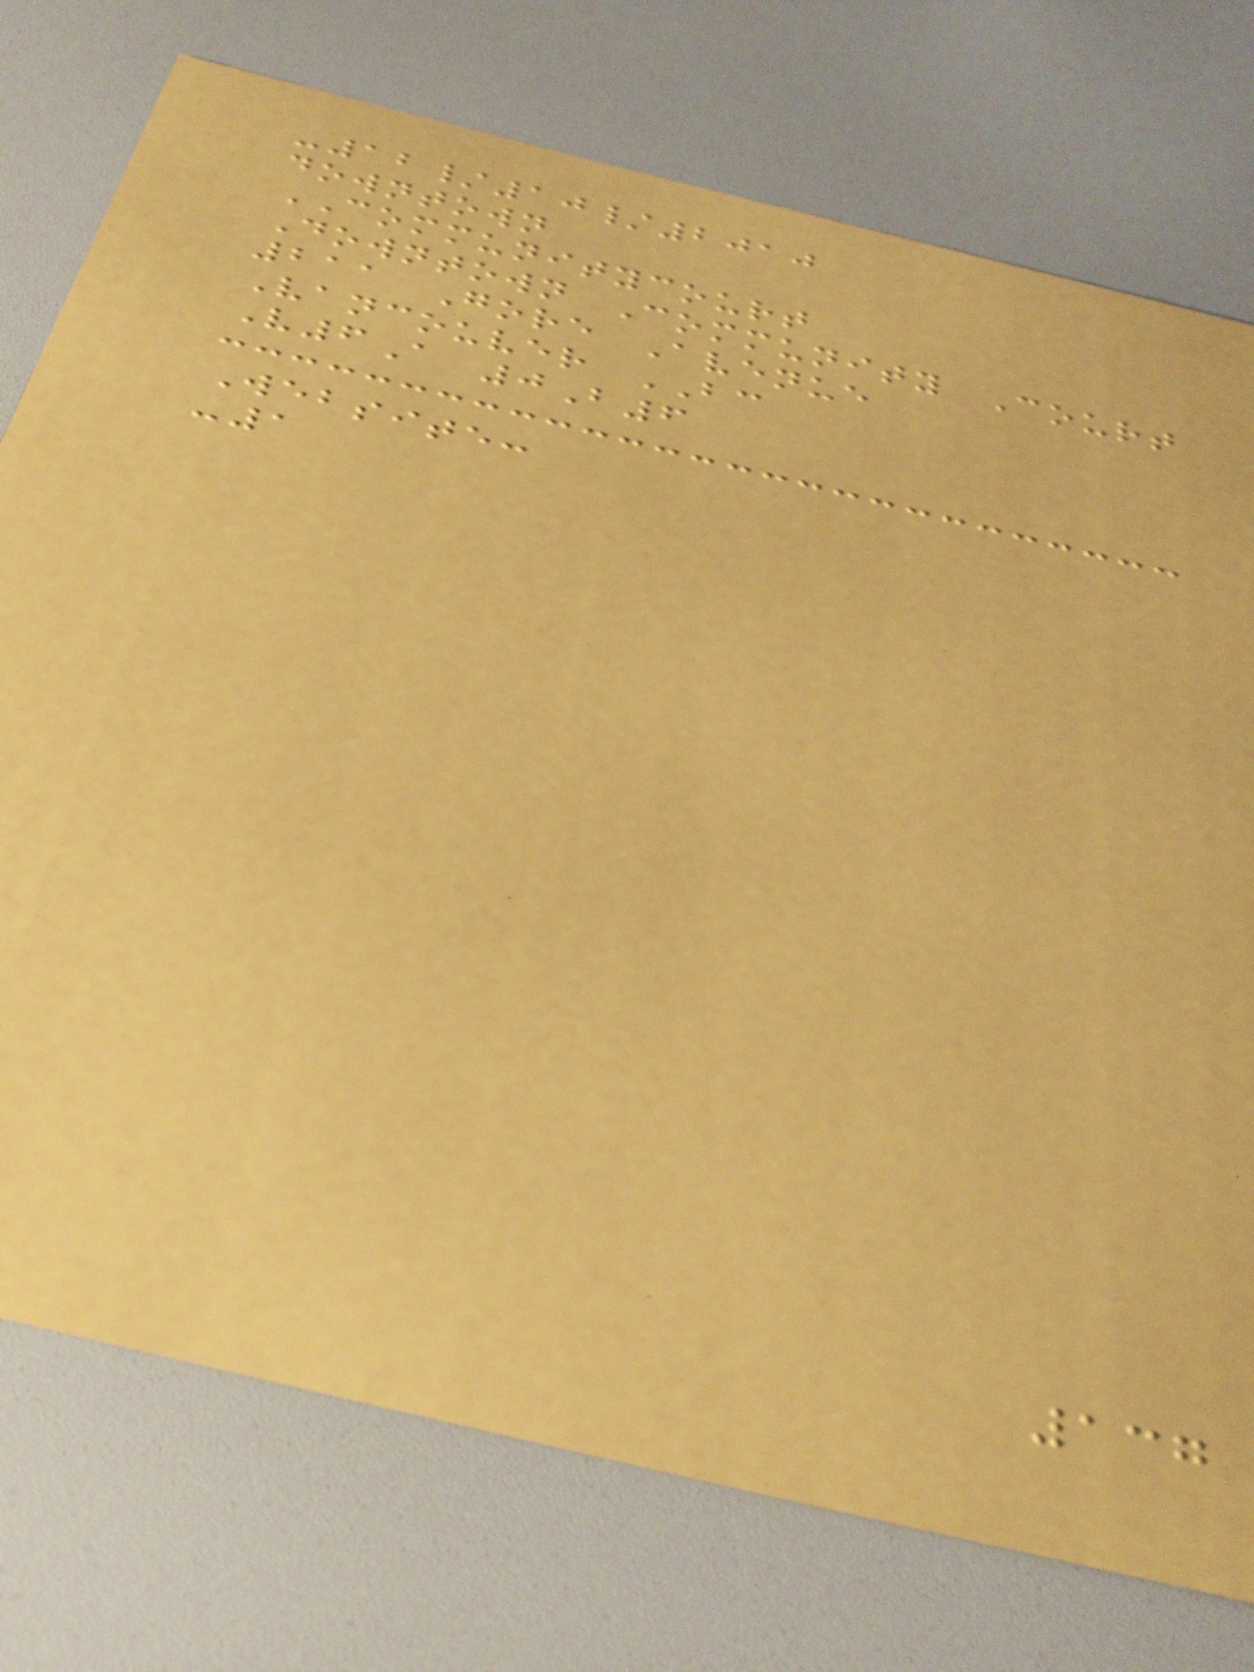-12/10/2010
downtown
COMMUNITYCOURT
Downtown Community Court
211 Gore Avenue
Vancouver BC
V6A 0B6
Website:
-1
137
